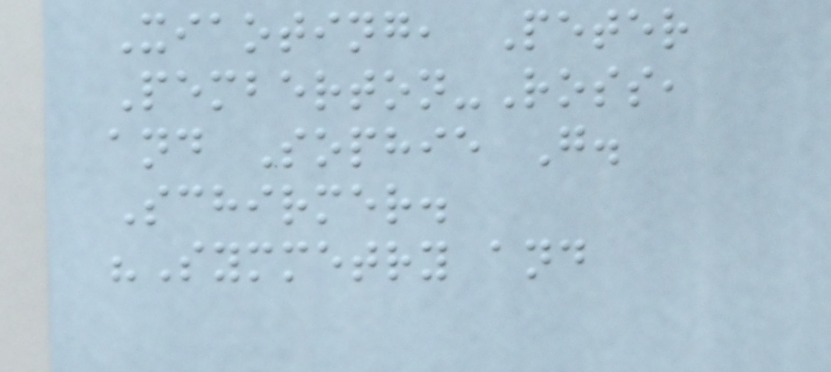Xiaoting, Peter
Pemberton-Ross,
and Sophie G.
Schirmer.
"Symmetry and
